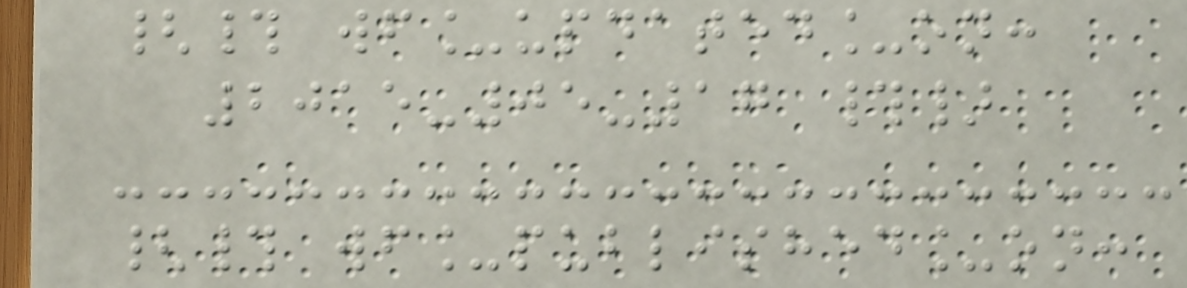{# wf_updated_on:
2015-05-17 #}
{# wf_published_on:
